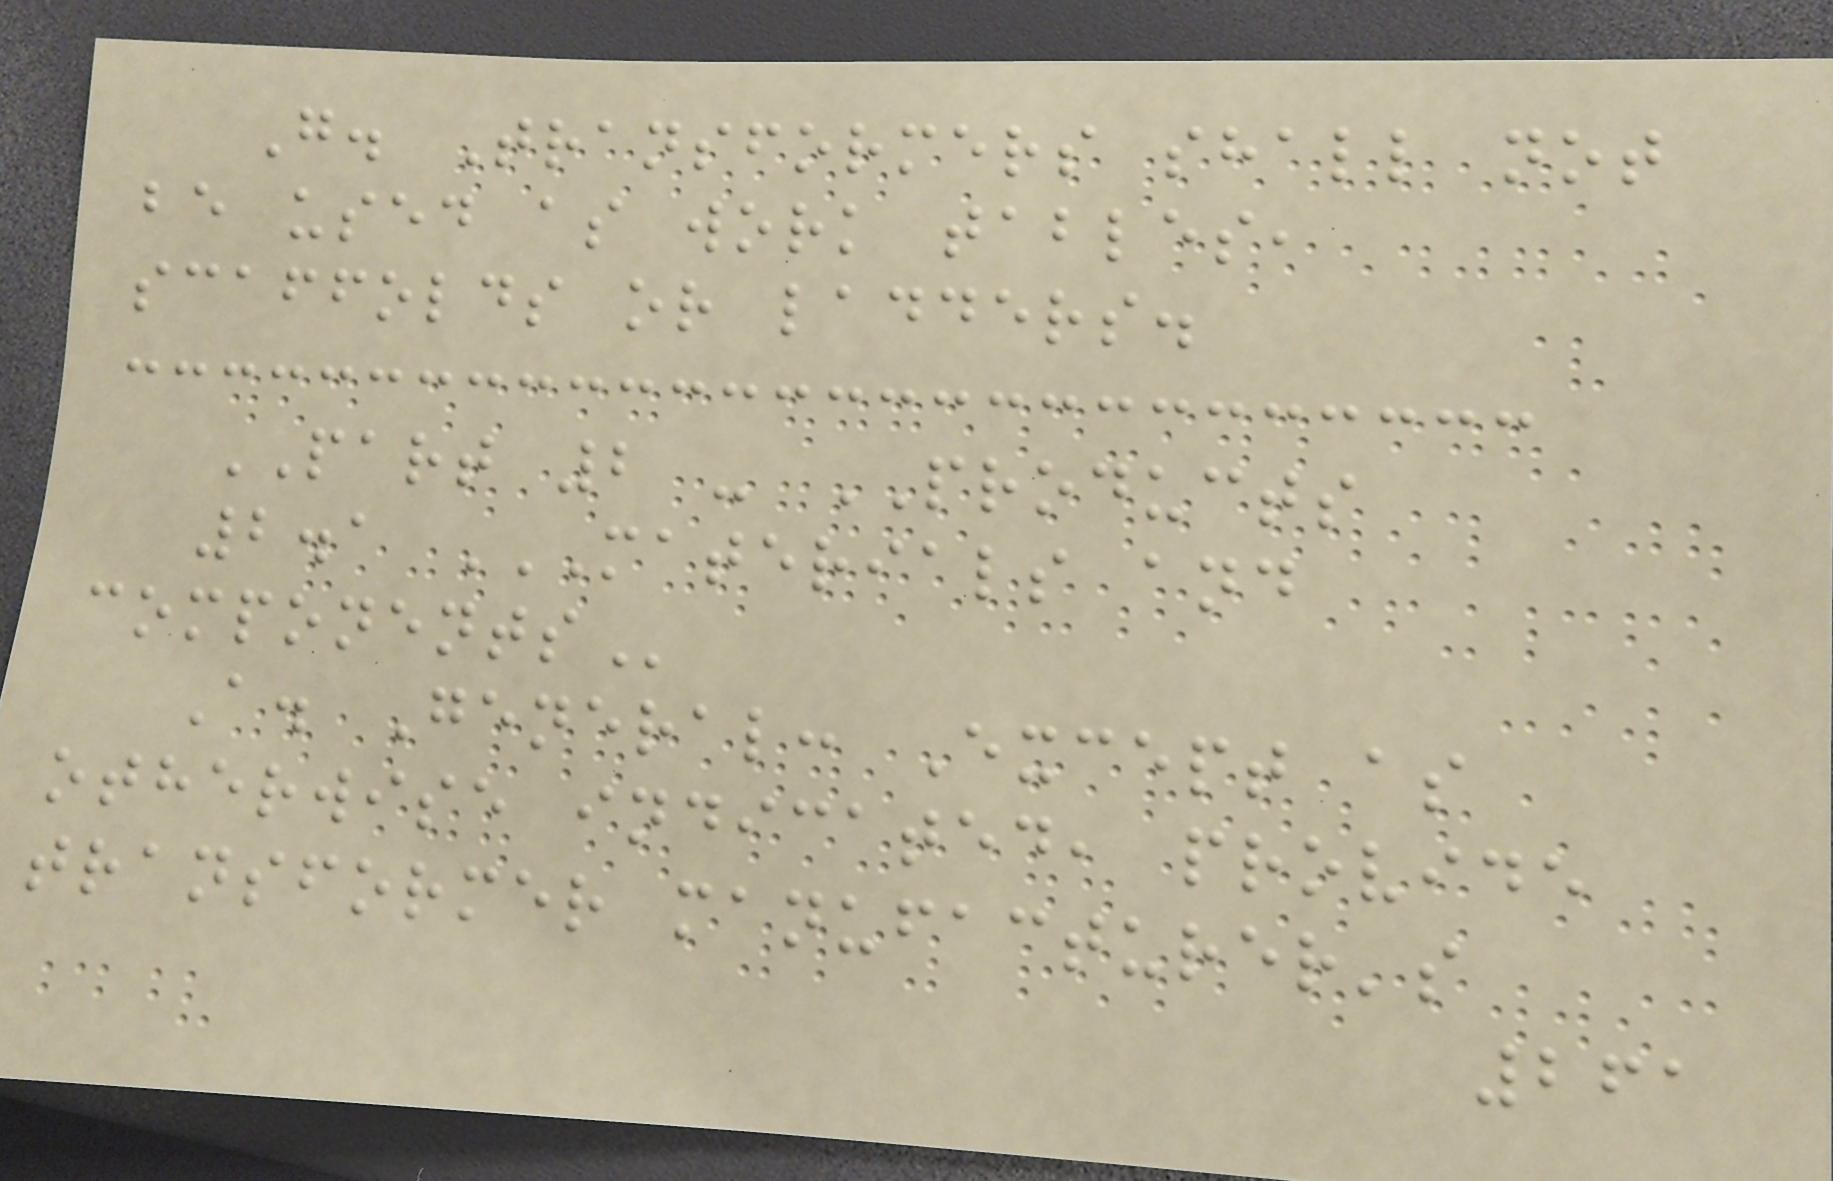G. Transformers shall not
be used as work tables,
scaffolds or ladders.
PART 2 - PRODUCTS
2.1 MATERIALS AND
COMPONENTS
A. General: Except as
otherwise indicated, provide
transformer manufacturer's
261
